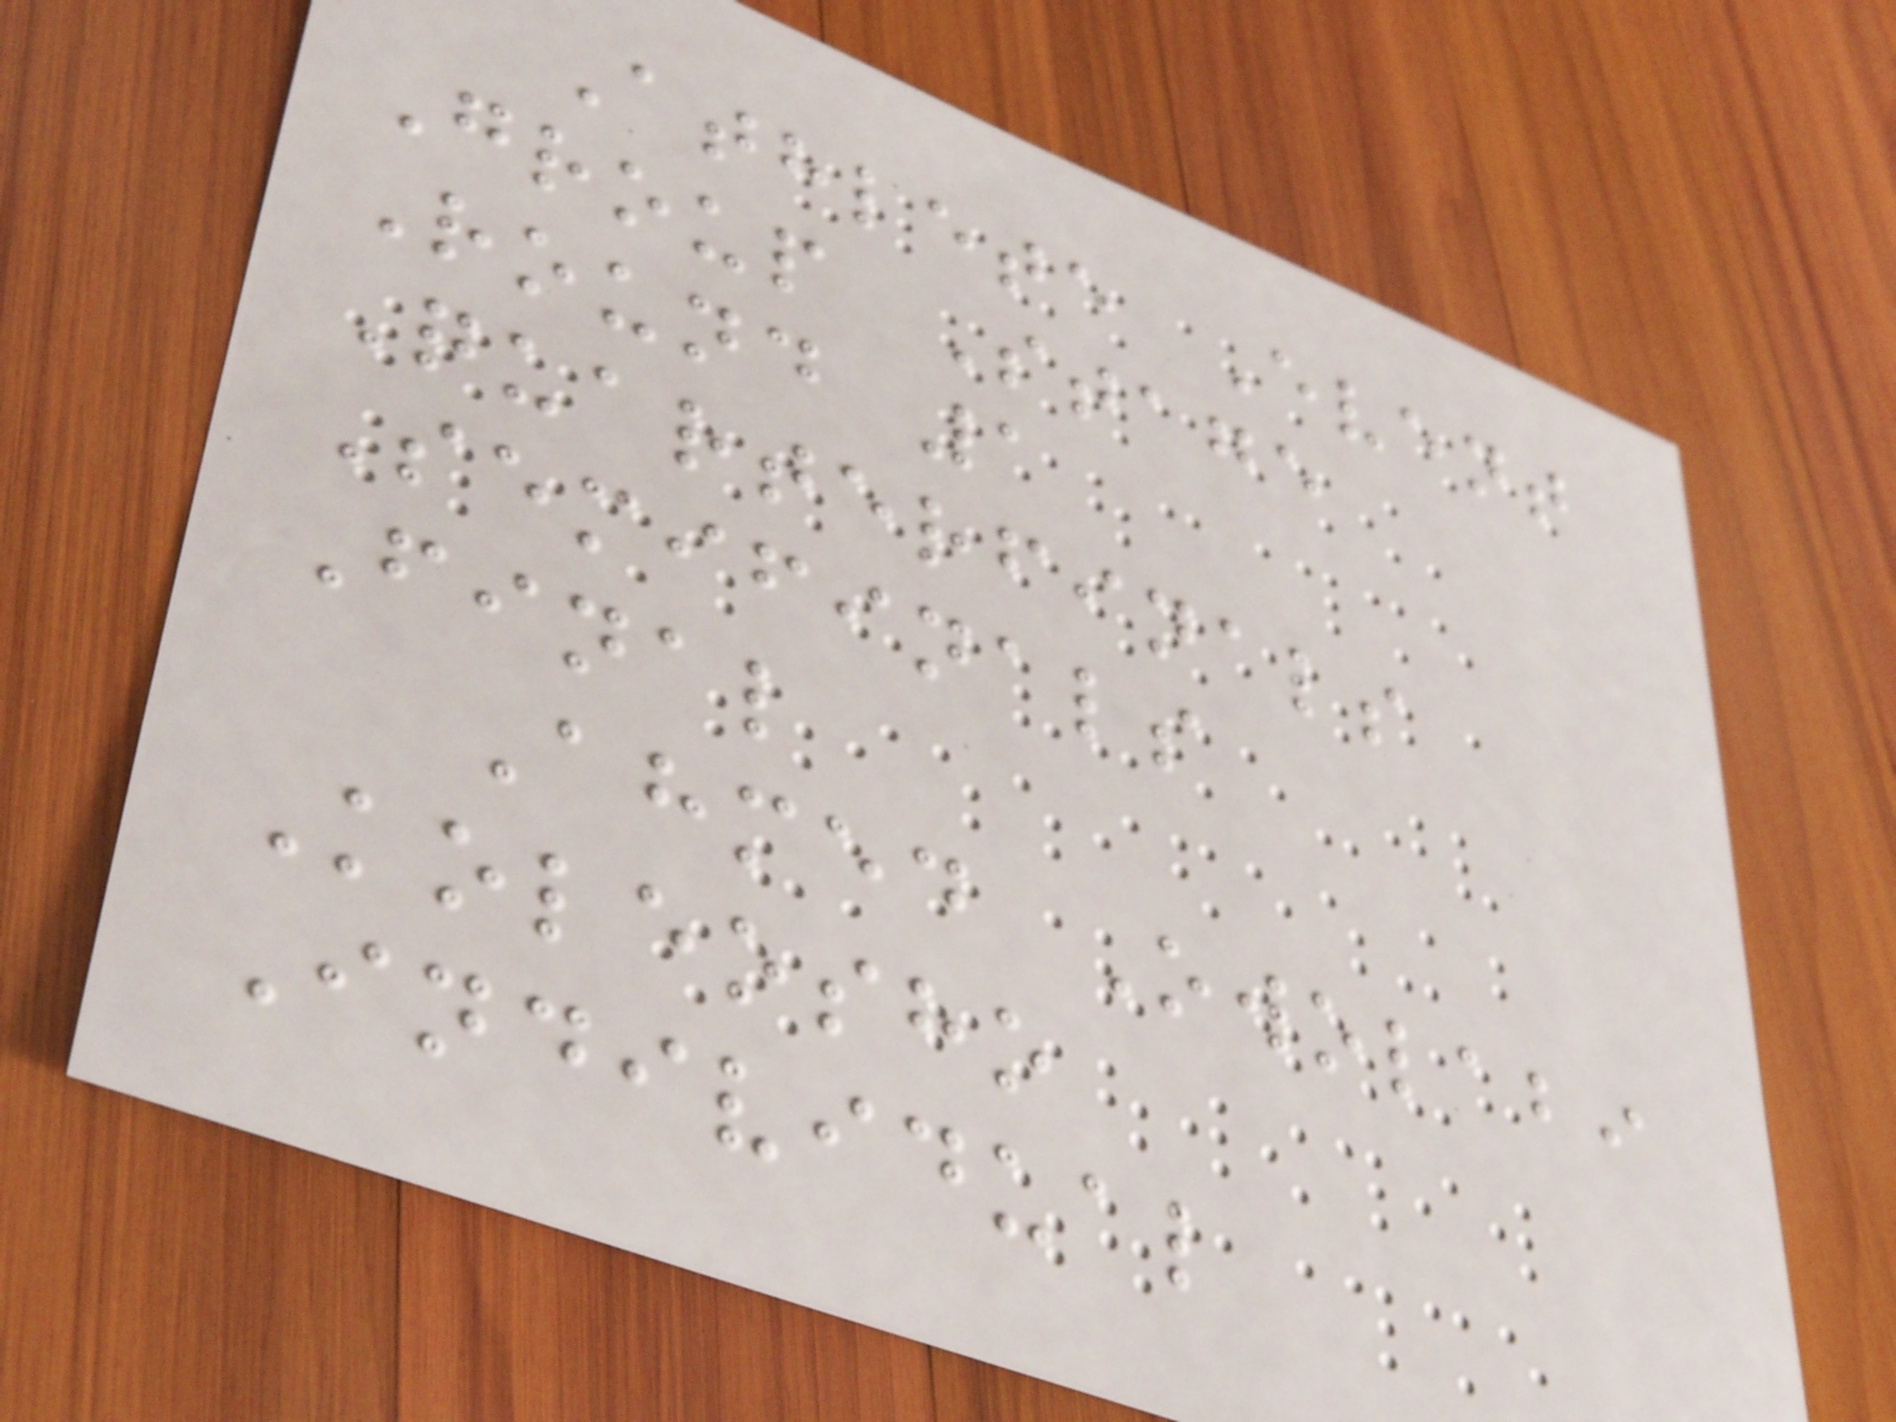Athlete Event
Group Stage
Round 1
Quarterfinals
Semifinals
Final
Ahmed Owolabi
Koleosho
Individual
